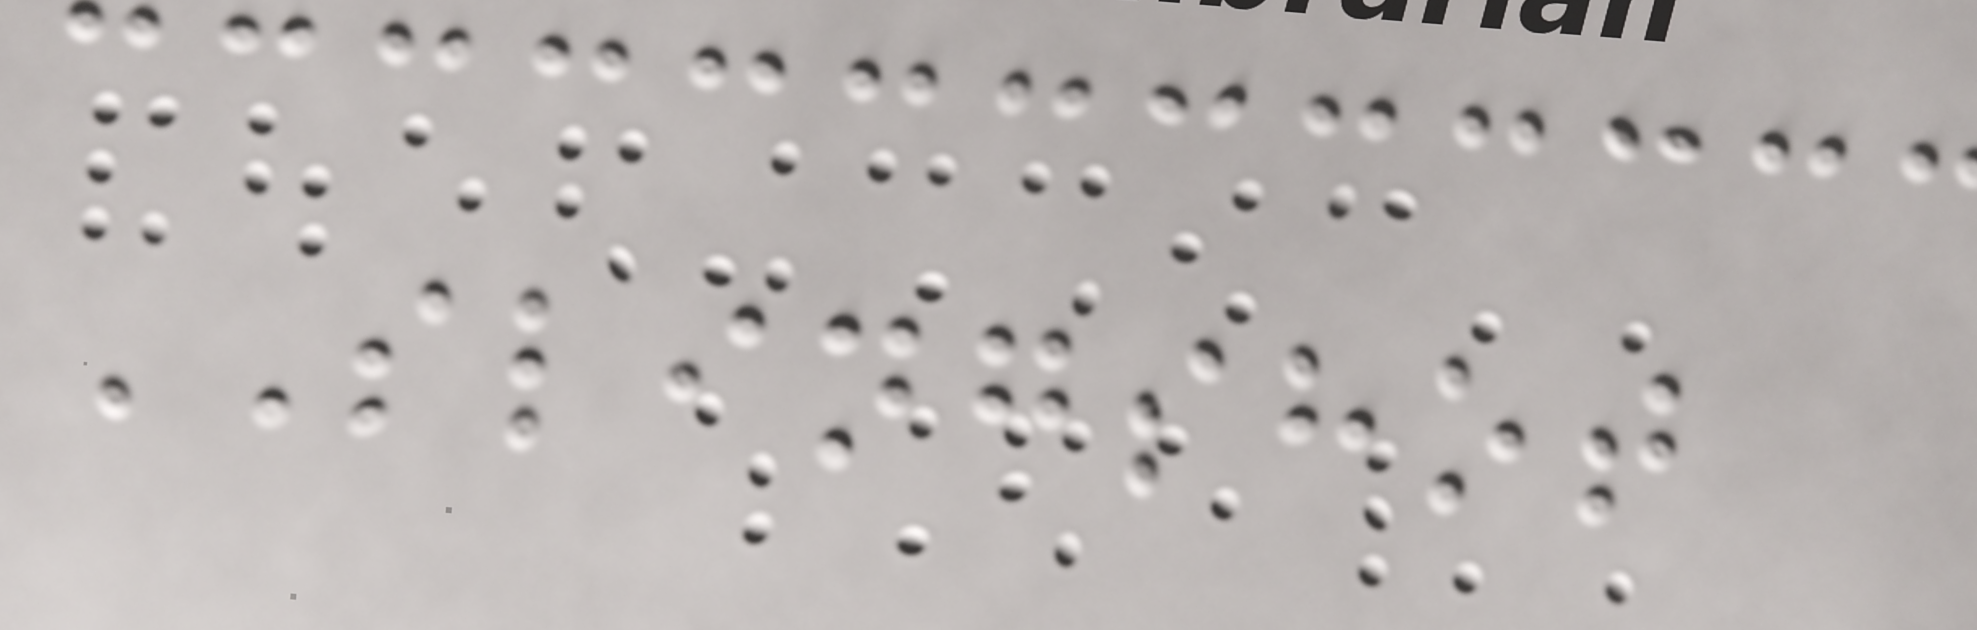SLINGSHOT
